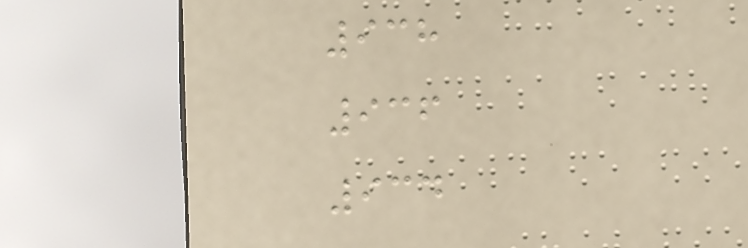938
936
934
